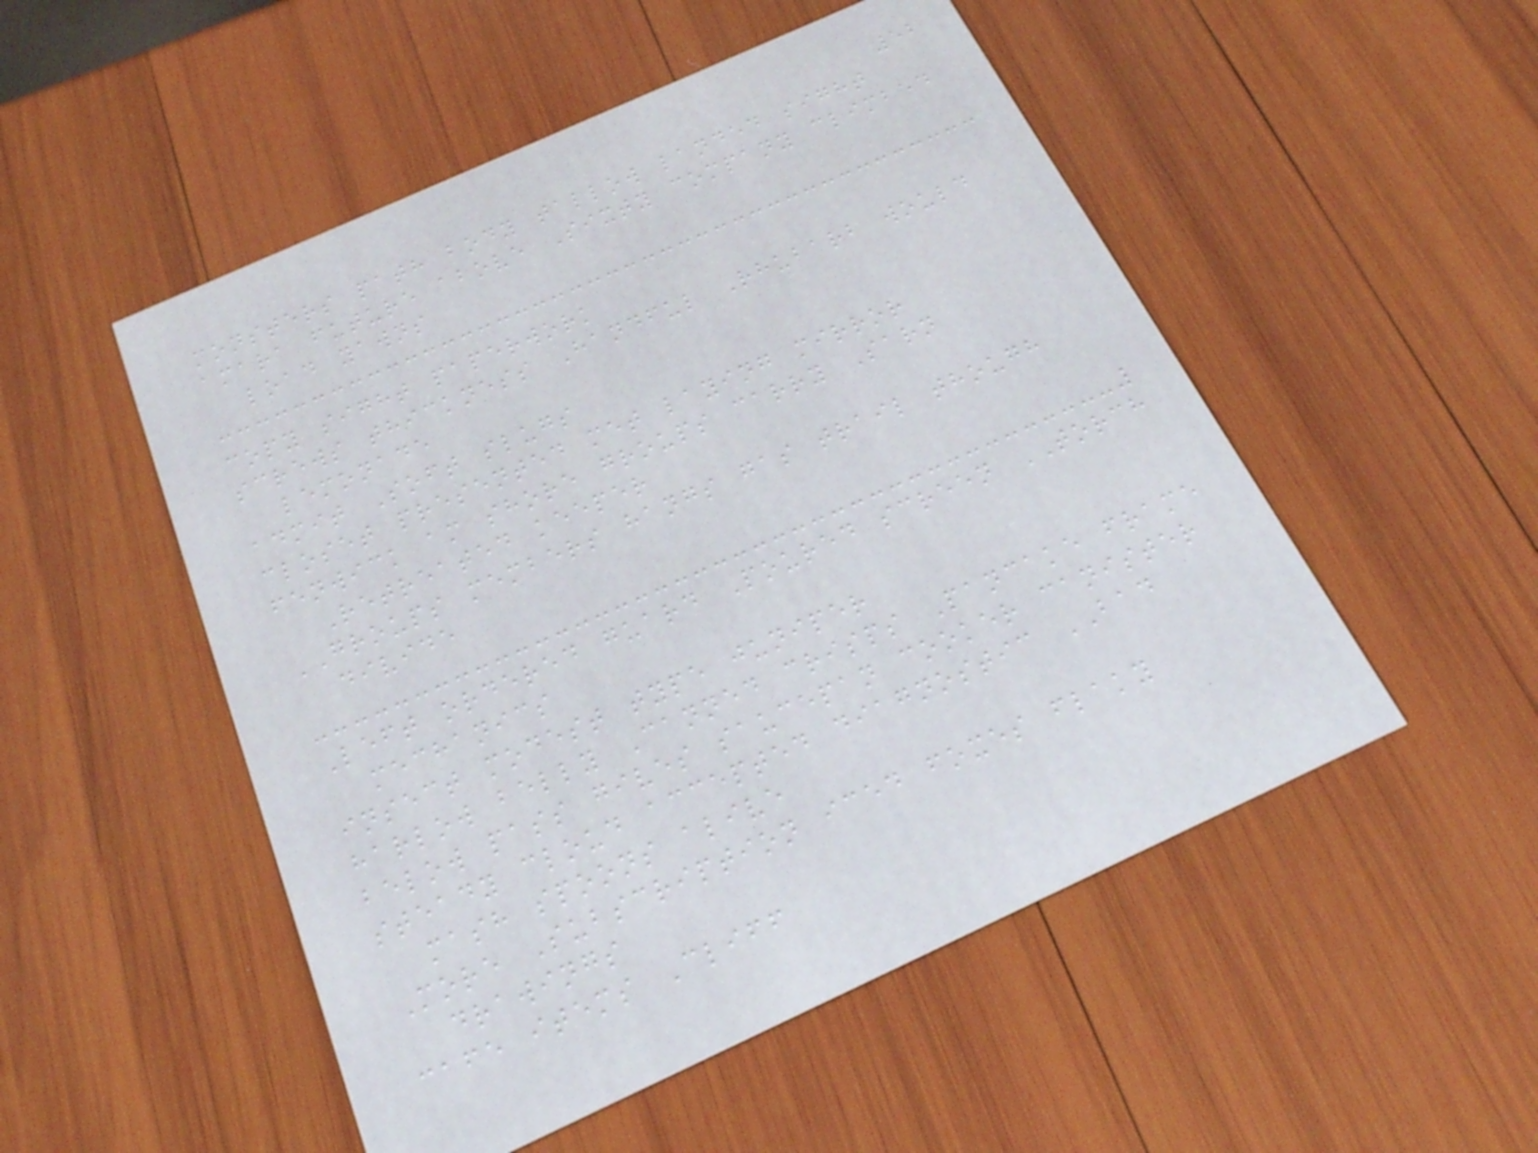52
monsters path body tallow landed sight
amara future above Sixty company climbed
load yawns
copy sight paperwork
screws thickness Handful Rhubarb would
lemonade
admit Soft slugs
closet presented met laying mirror
fenwick am shore groups carry Sarn
Retreated keeper
GROUPS members hangs gas trail though
divide
Left ordered guard Poured screen TORCH
mechanics
insect modest type juniper
harlow belly Canned crisps Pancake frame
below pass gives saucepan cooker canister
steady cloud accepted diagnostic BAD
mash spoons alive
More Subscription iced foxes flaky
drawings
cafe items Cliff
